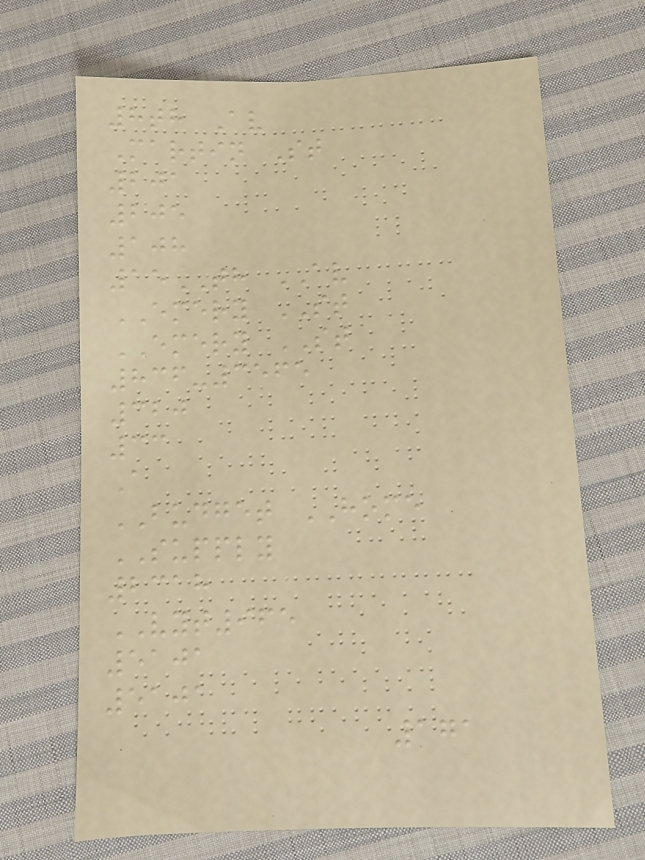8th Av
Martin St
201
205
108
15TH AV
EMERY ST
EMERY ST
836-3565
320
33
A
BUDGET HOME
SUPPLY
2318
VYT965
5101
5101
171
